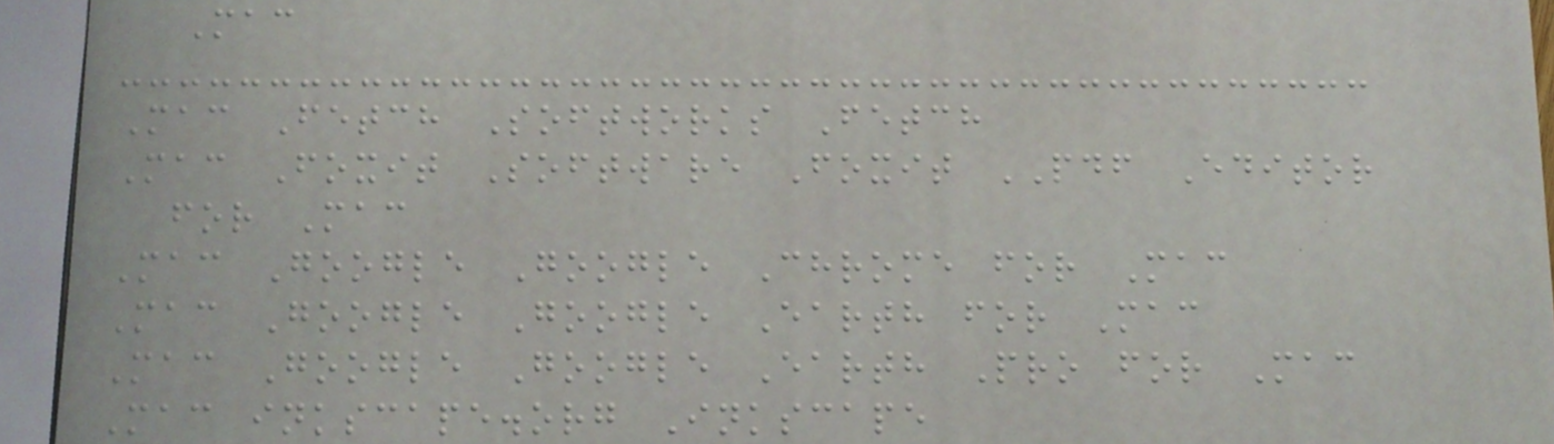Mac
Mac Fetch Softworks Fetch
Mac Foxit Software Foxit PDF Editor
for Mac
Mac Google Google Chrome for Mac
Mac Google Google Earth for Mac
Mac Google Google Earth Pro for Mac
Mac inkscape.org Inkscape
